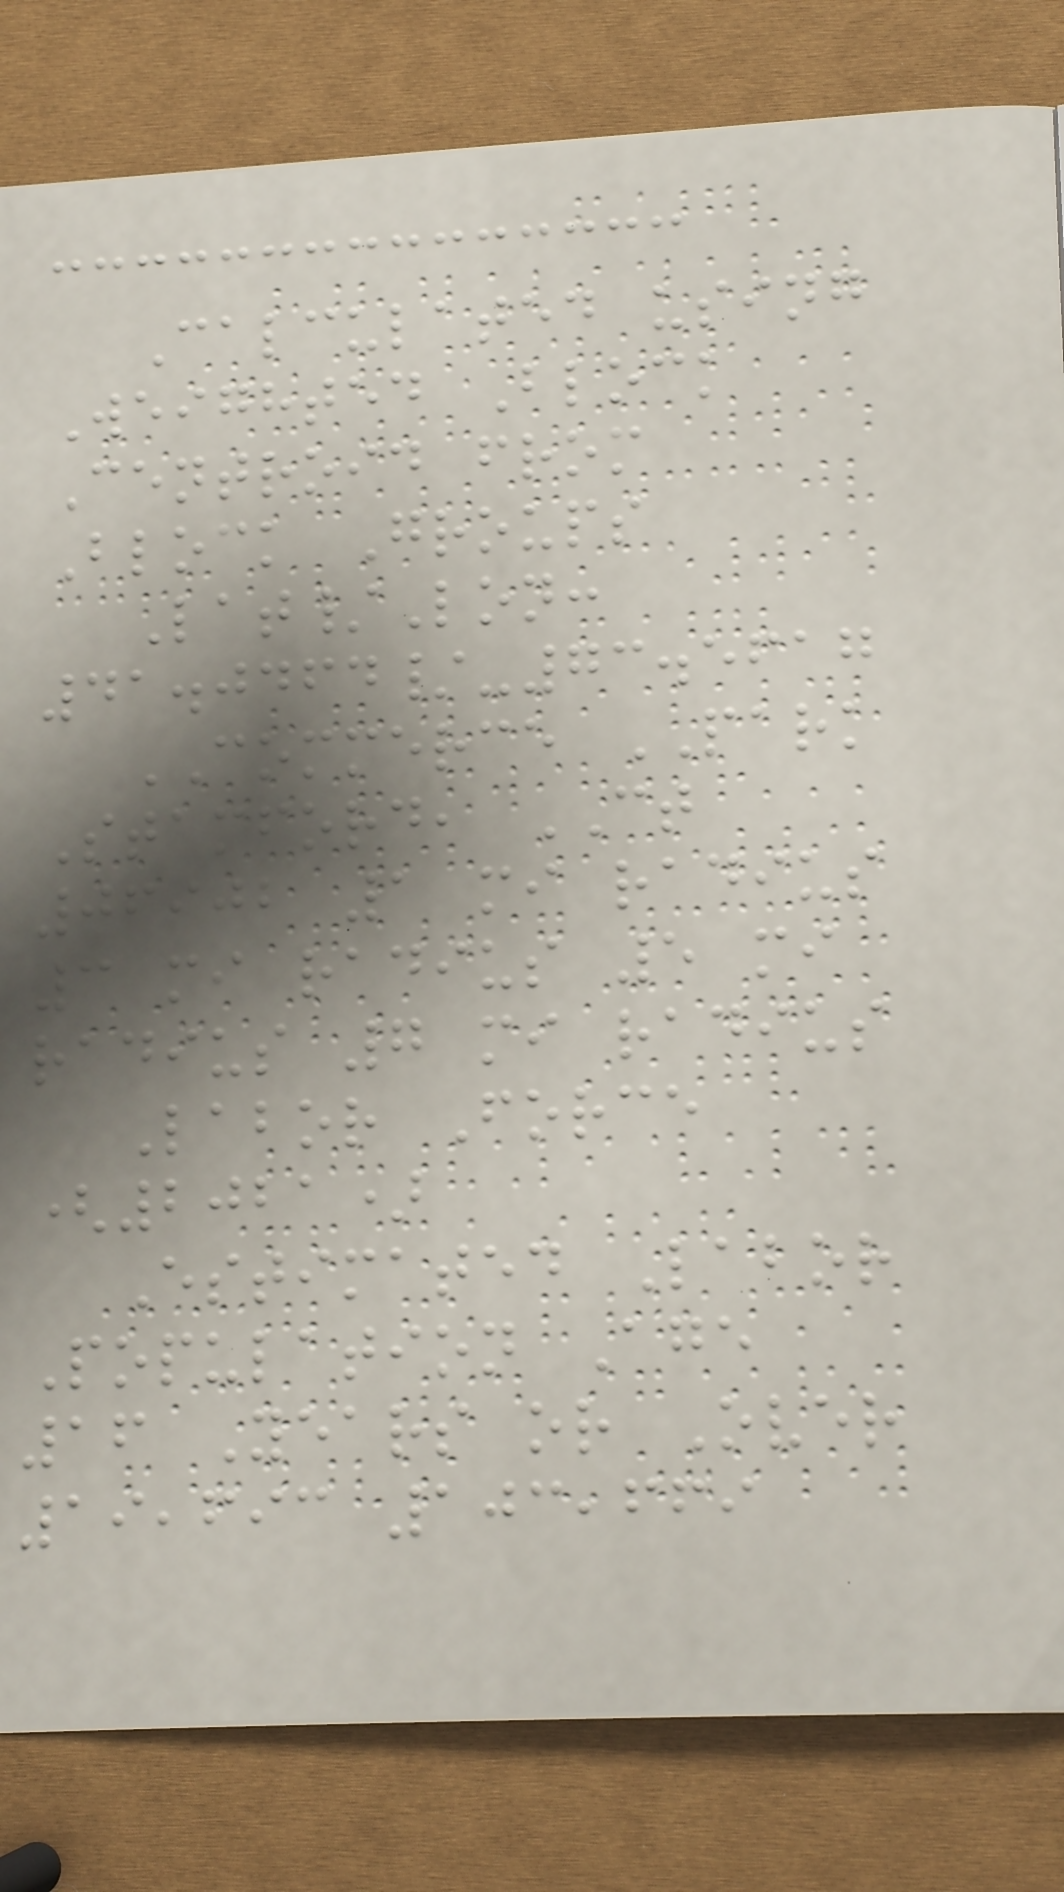Calculated using
Weighted Block
Centroid from
Block Groups
Lat/Lon:
41.0464/-73.5617
COMMERCE PARK
Stamford, CT
06902 1 mi radius
3 mi radius 5 mi
radius 7 mi radius
Labor Force
(2021)
Estimated Labor
Population Age
16 Years or Over
19,693 103,669
